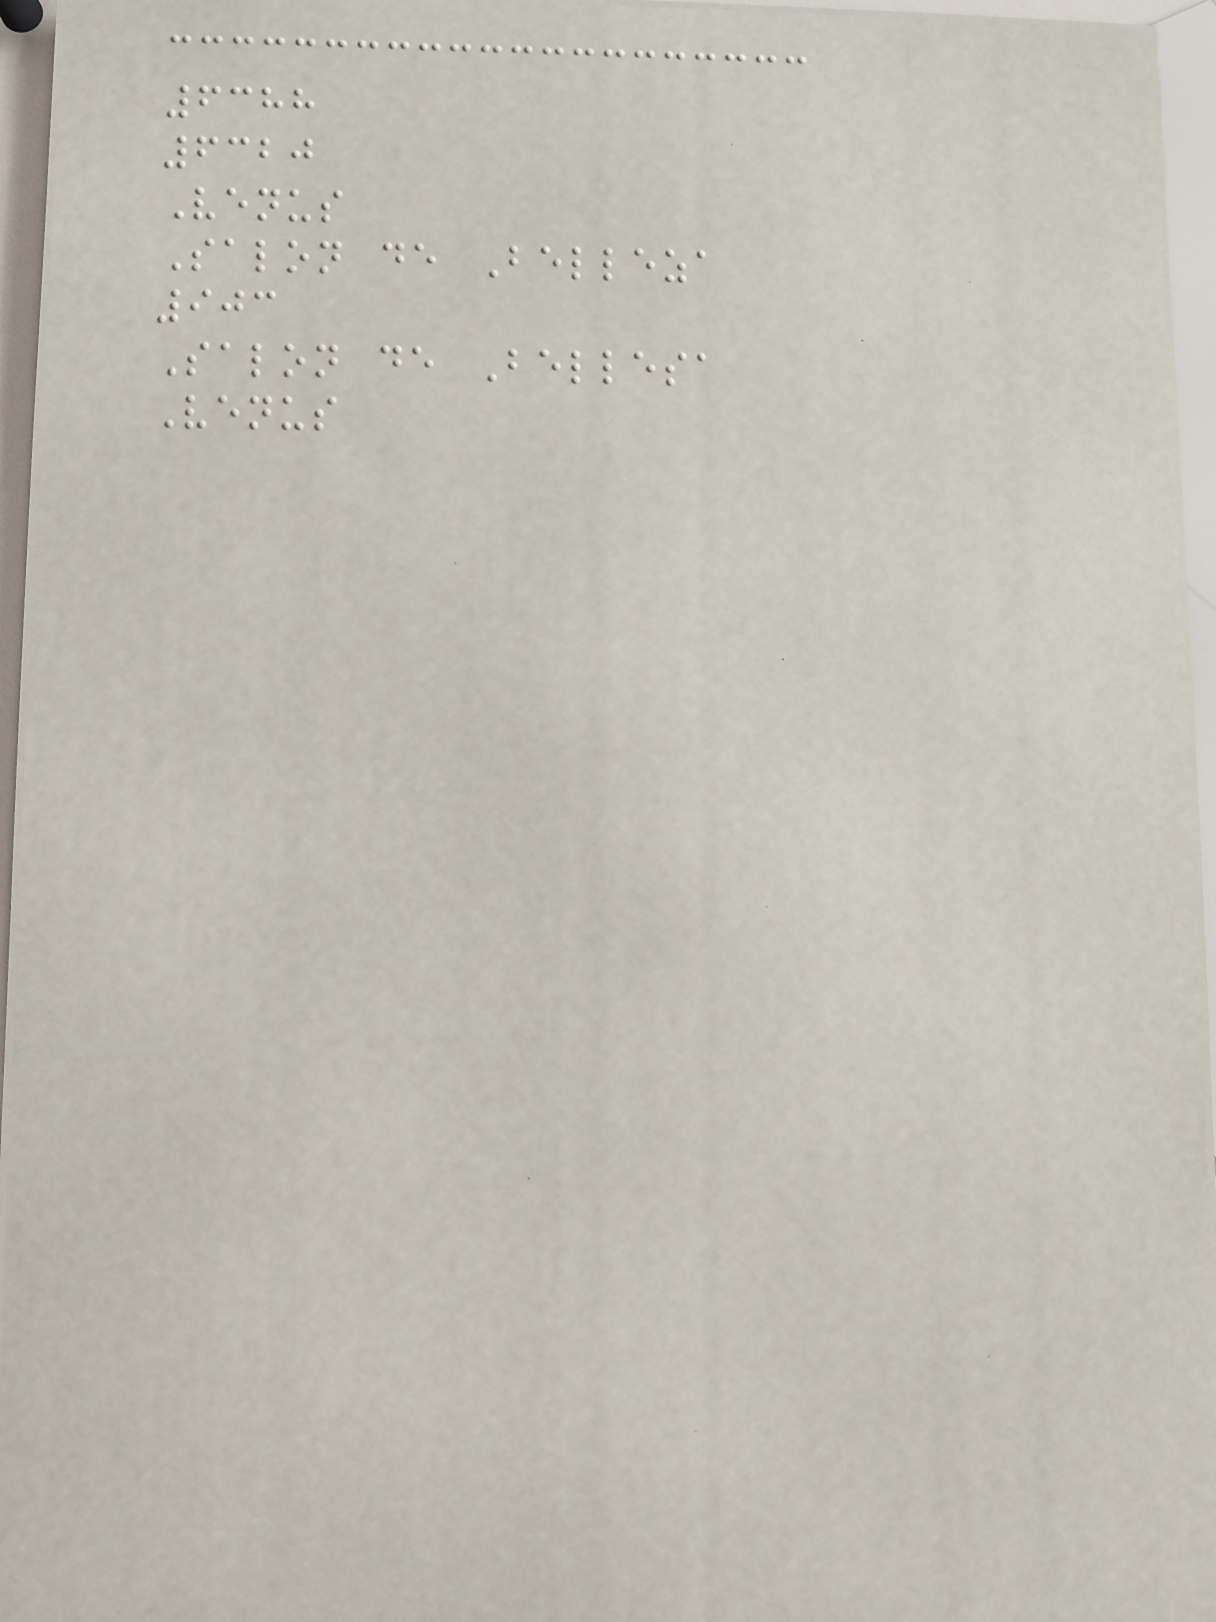6388
6320
Venus
Salon de Belleza
903
Salon de Bellesa
Venus
